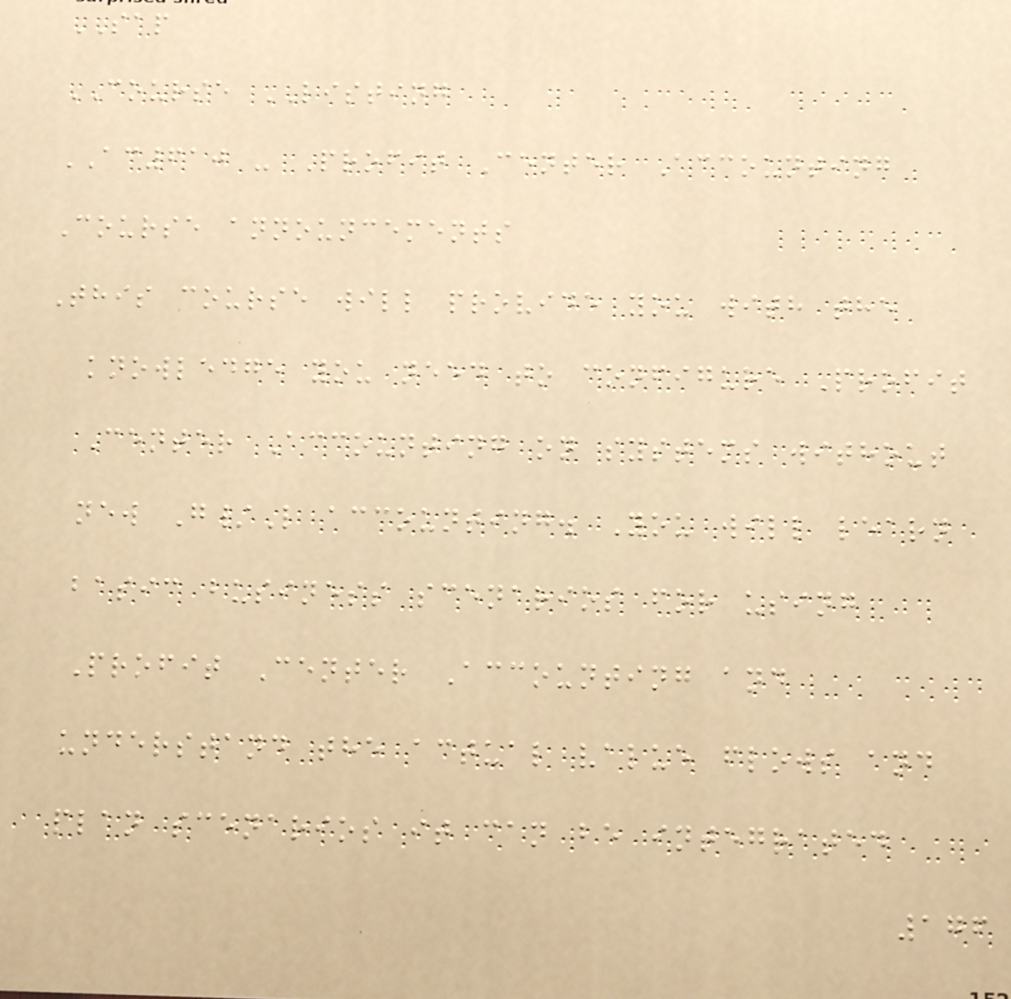SAP
COURSE LISTING
AC610 - Profit Center Accounting
Course announcements
This course will provide you with the
knowledge you need to configure Profit
Center Accounting on systems without
new G/L accounting. You will learn
basic business scenarios for using
Profit Center Accounting and
understand the actual value flows and
plan scenarios it can be integrated
176
